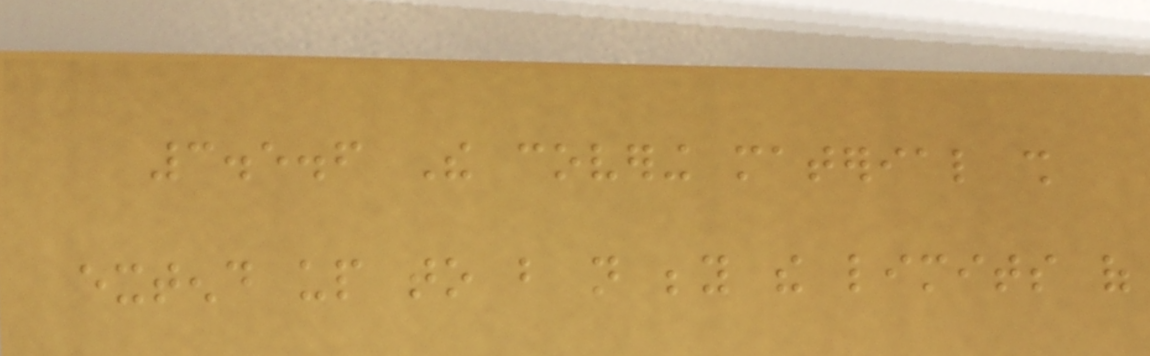3.5.6 The covering material shall
extend up to but not beyond the limits of
